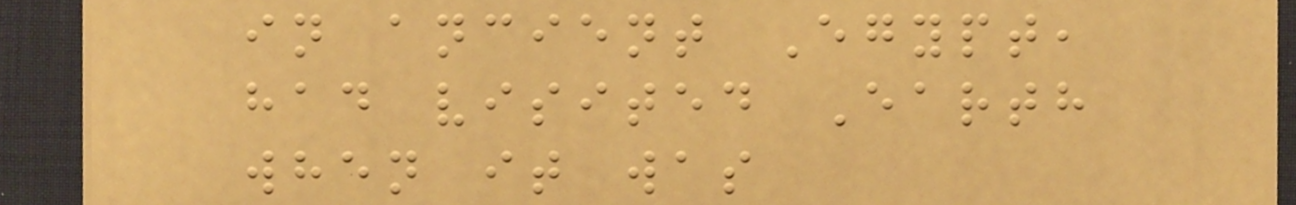in ancient Egypt,
had visited Earth
when it was
